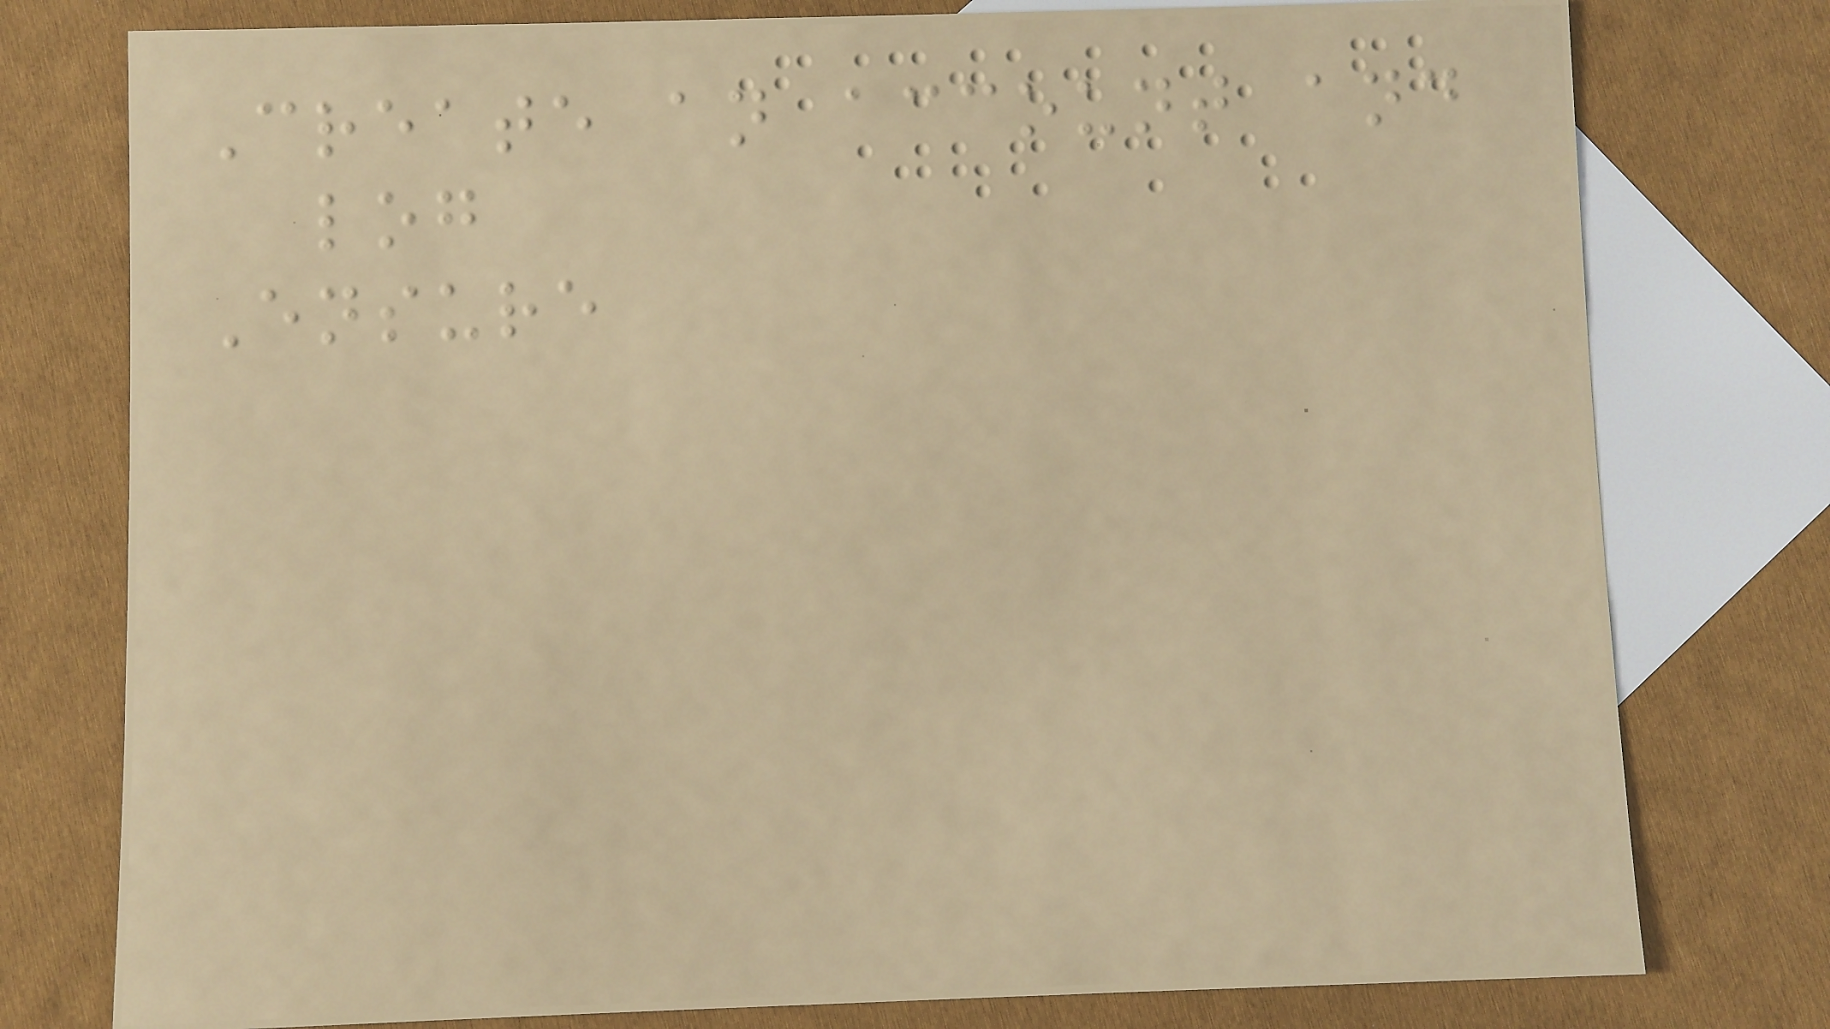Create an account and
log
Ensure
